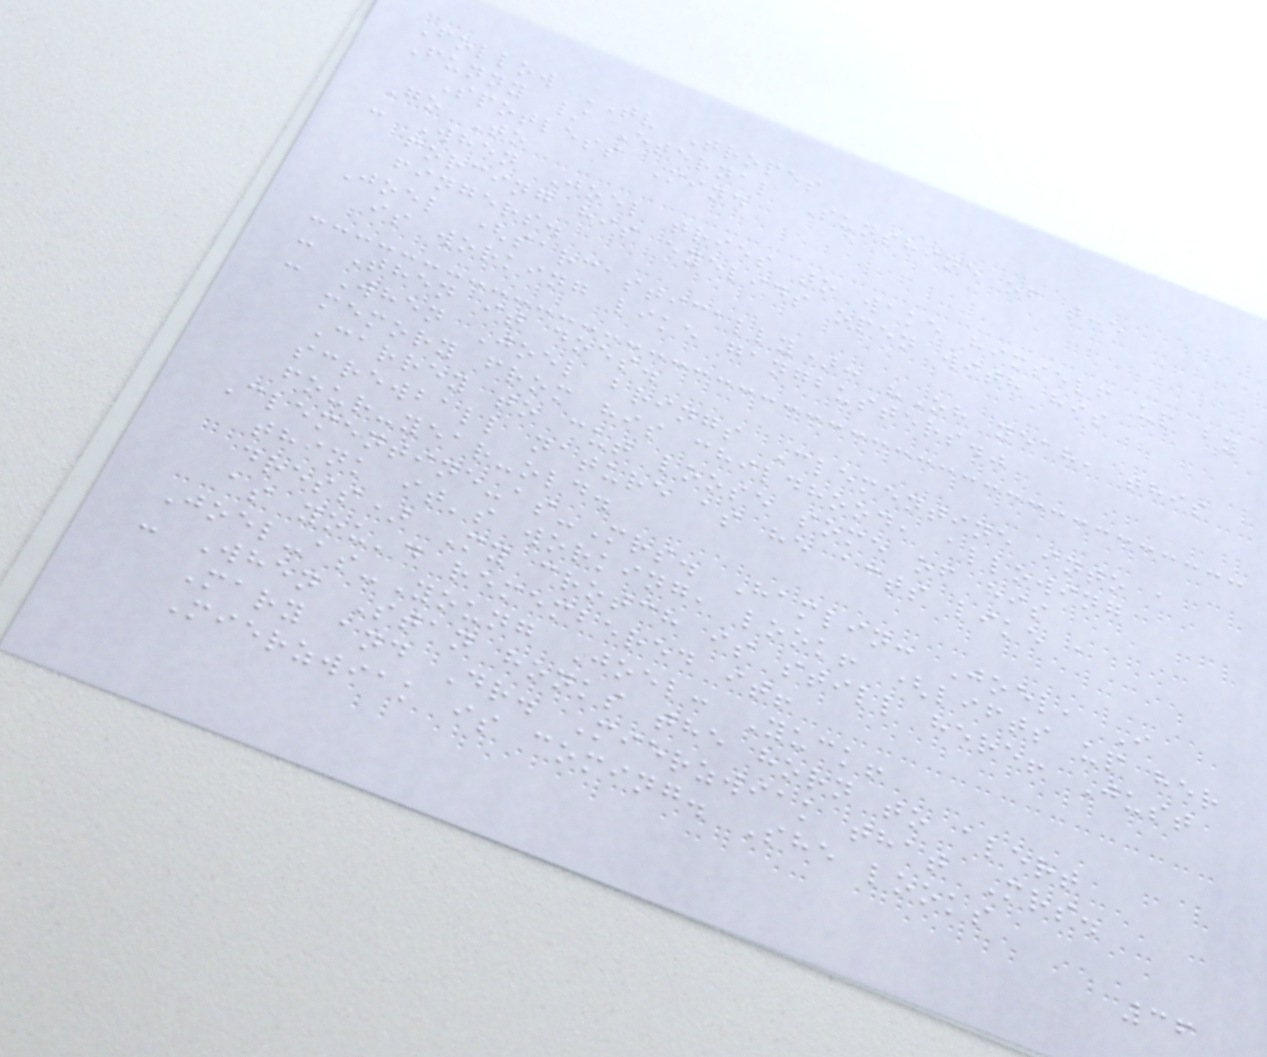Follow TV Tropes
Funny / Eternal Sunshine of the
Spotless Mind
Go To
- When Joel tries to wake himself up by
forcing his eyelids open with his
fingers.
Joel (sarcastically): "Oh yeah, this
is working like gangbusters."
- Then it does.
- When Joel brings Clementine into a
memory from his childhood, allowing
Carrey to cut loose some of his
screwball nature as he acts like a
four-year-old.
Clementine-as-Mrs. Hamlin: Joel, I
think it's working, look! (lifts up her
dress) My crotch is still here! Just
as you'd remembered it!
Joel-as-Young Joel: Yuck!
- When Stan honks the horn to alert
Mary and Dr. Mierzwiak that Mrs.
Mierzwiak is coming. She looks
36
